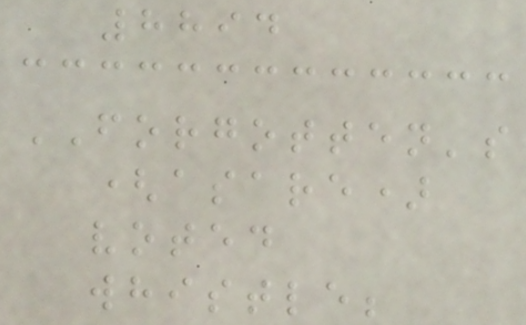8894
FORGOTTEN's
(asare)
voted
whistle;
